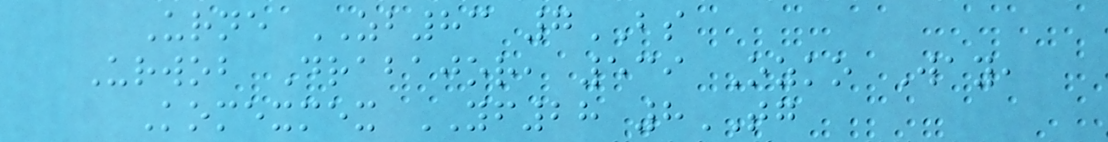Urne ZB83 7BS
Urwob Drabajor, 539 Ozko Way,
Komexmex YF28 8TG
